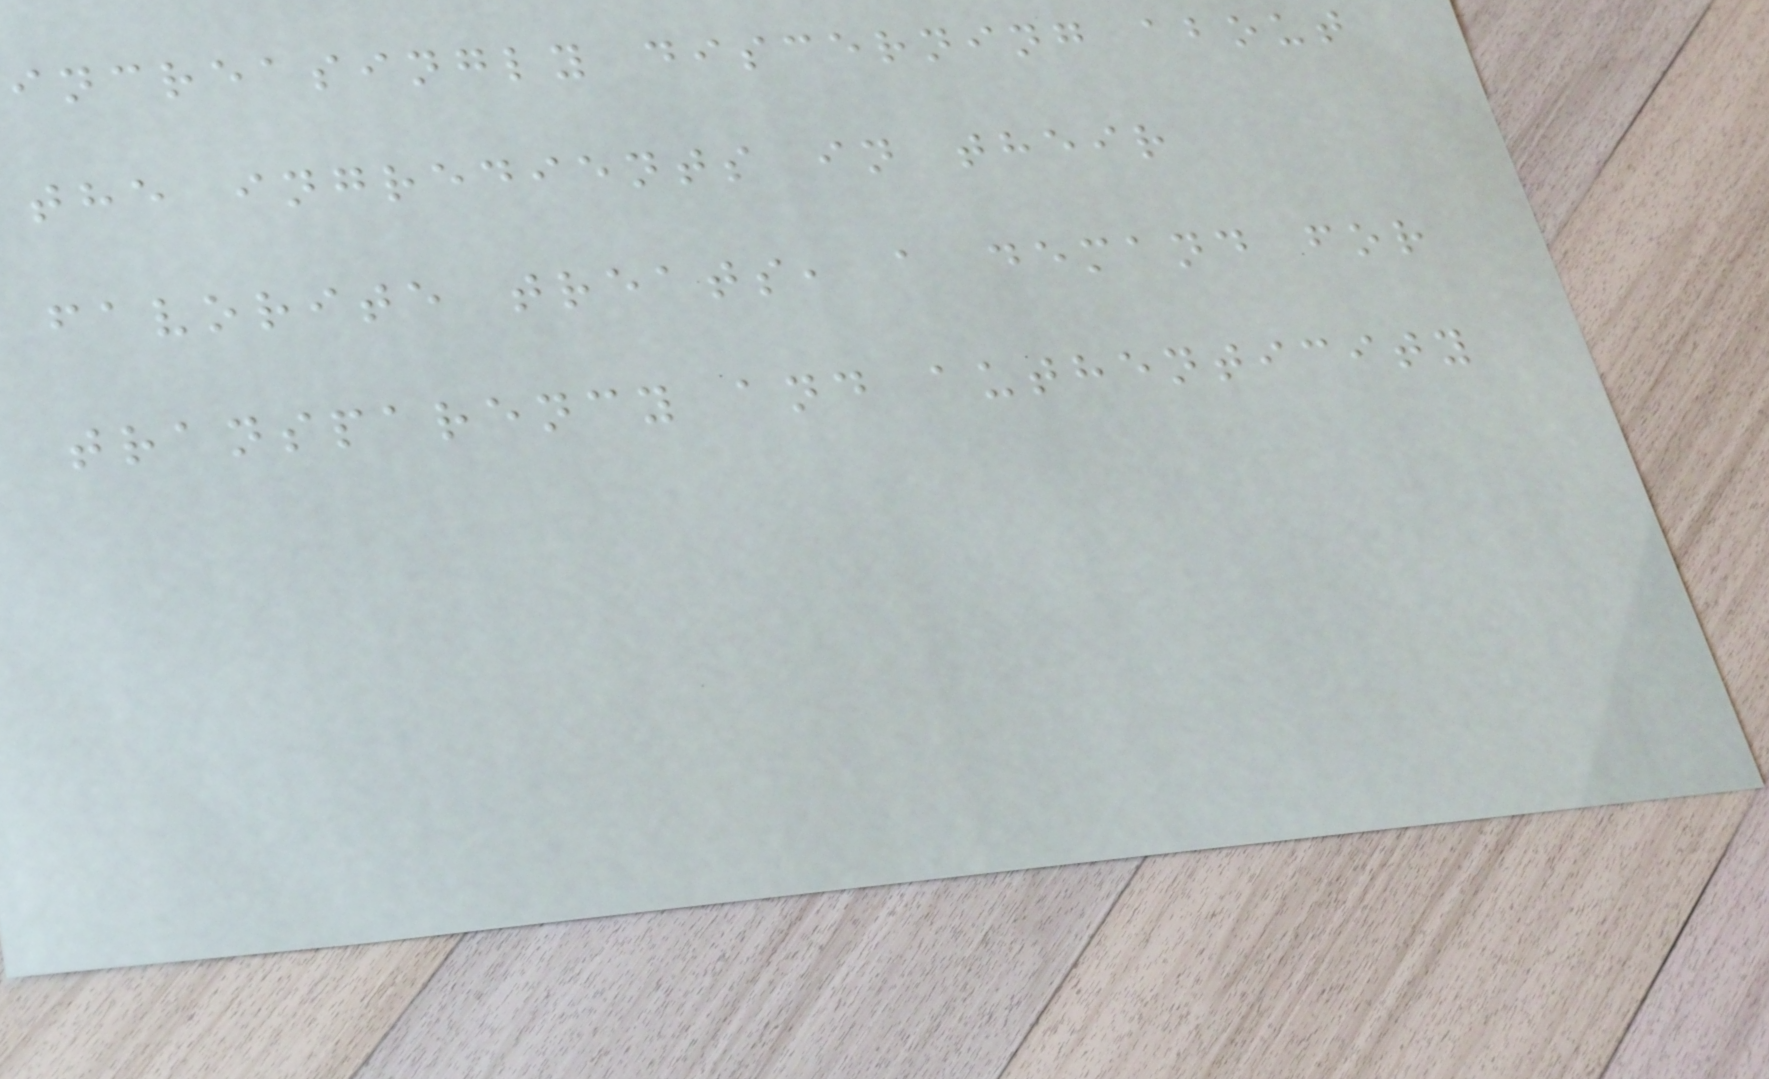increasingly discerning about
the ingredients in their
favorite treats, a demand for
transparency and authenticity
